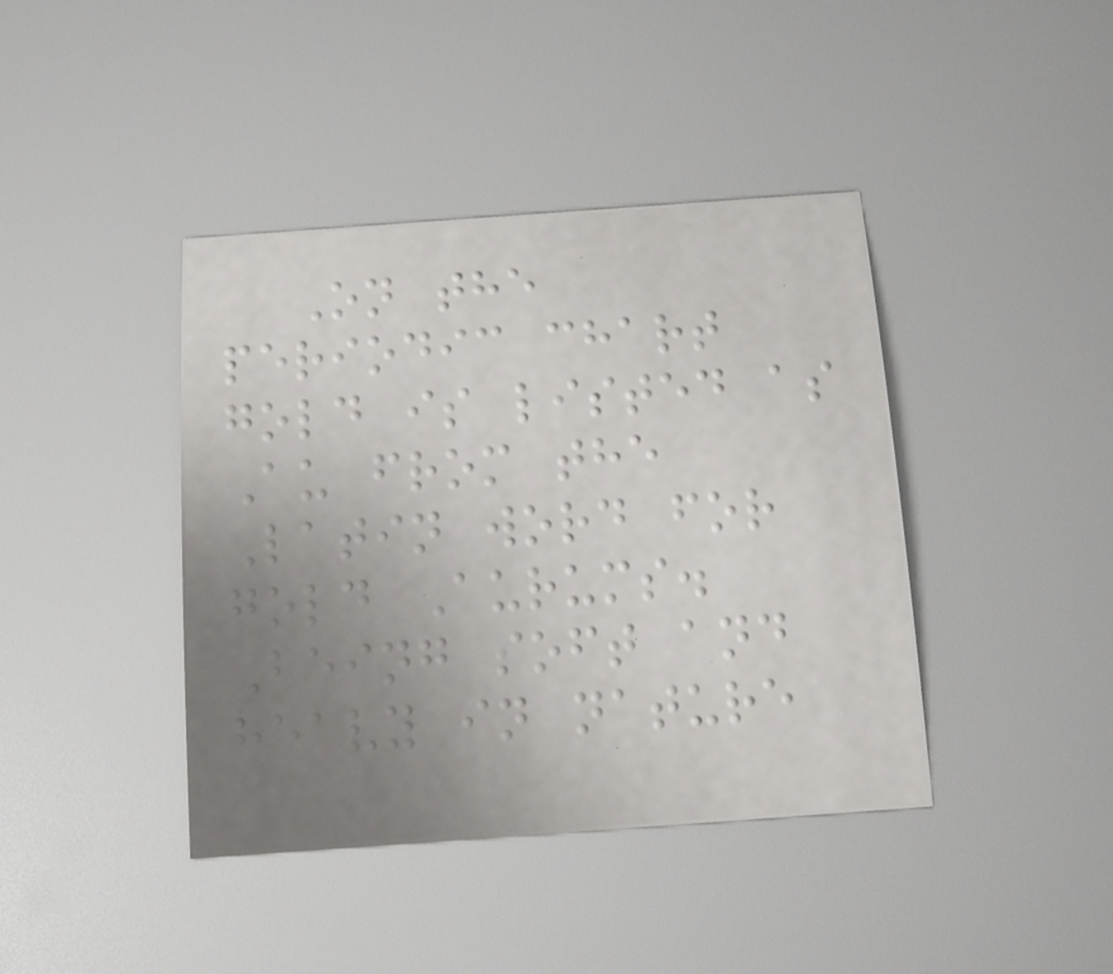On the
periodic chart
gold is listed as
Au from the
Latin word for
gold Aurums.
Being soft and
heavy in nature
